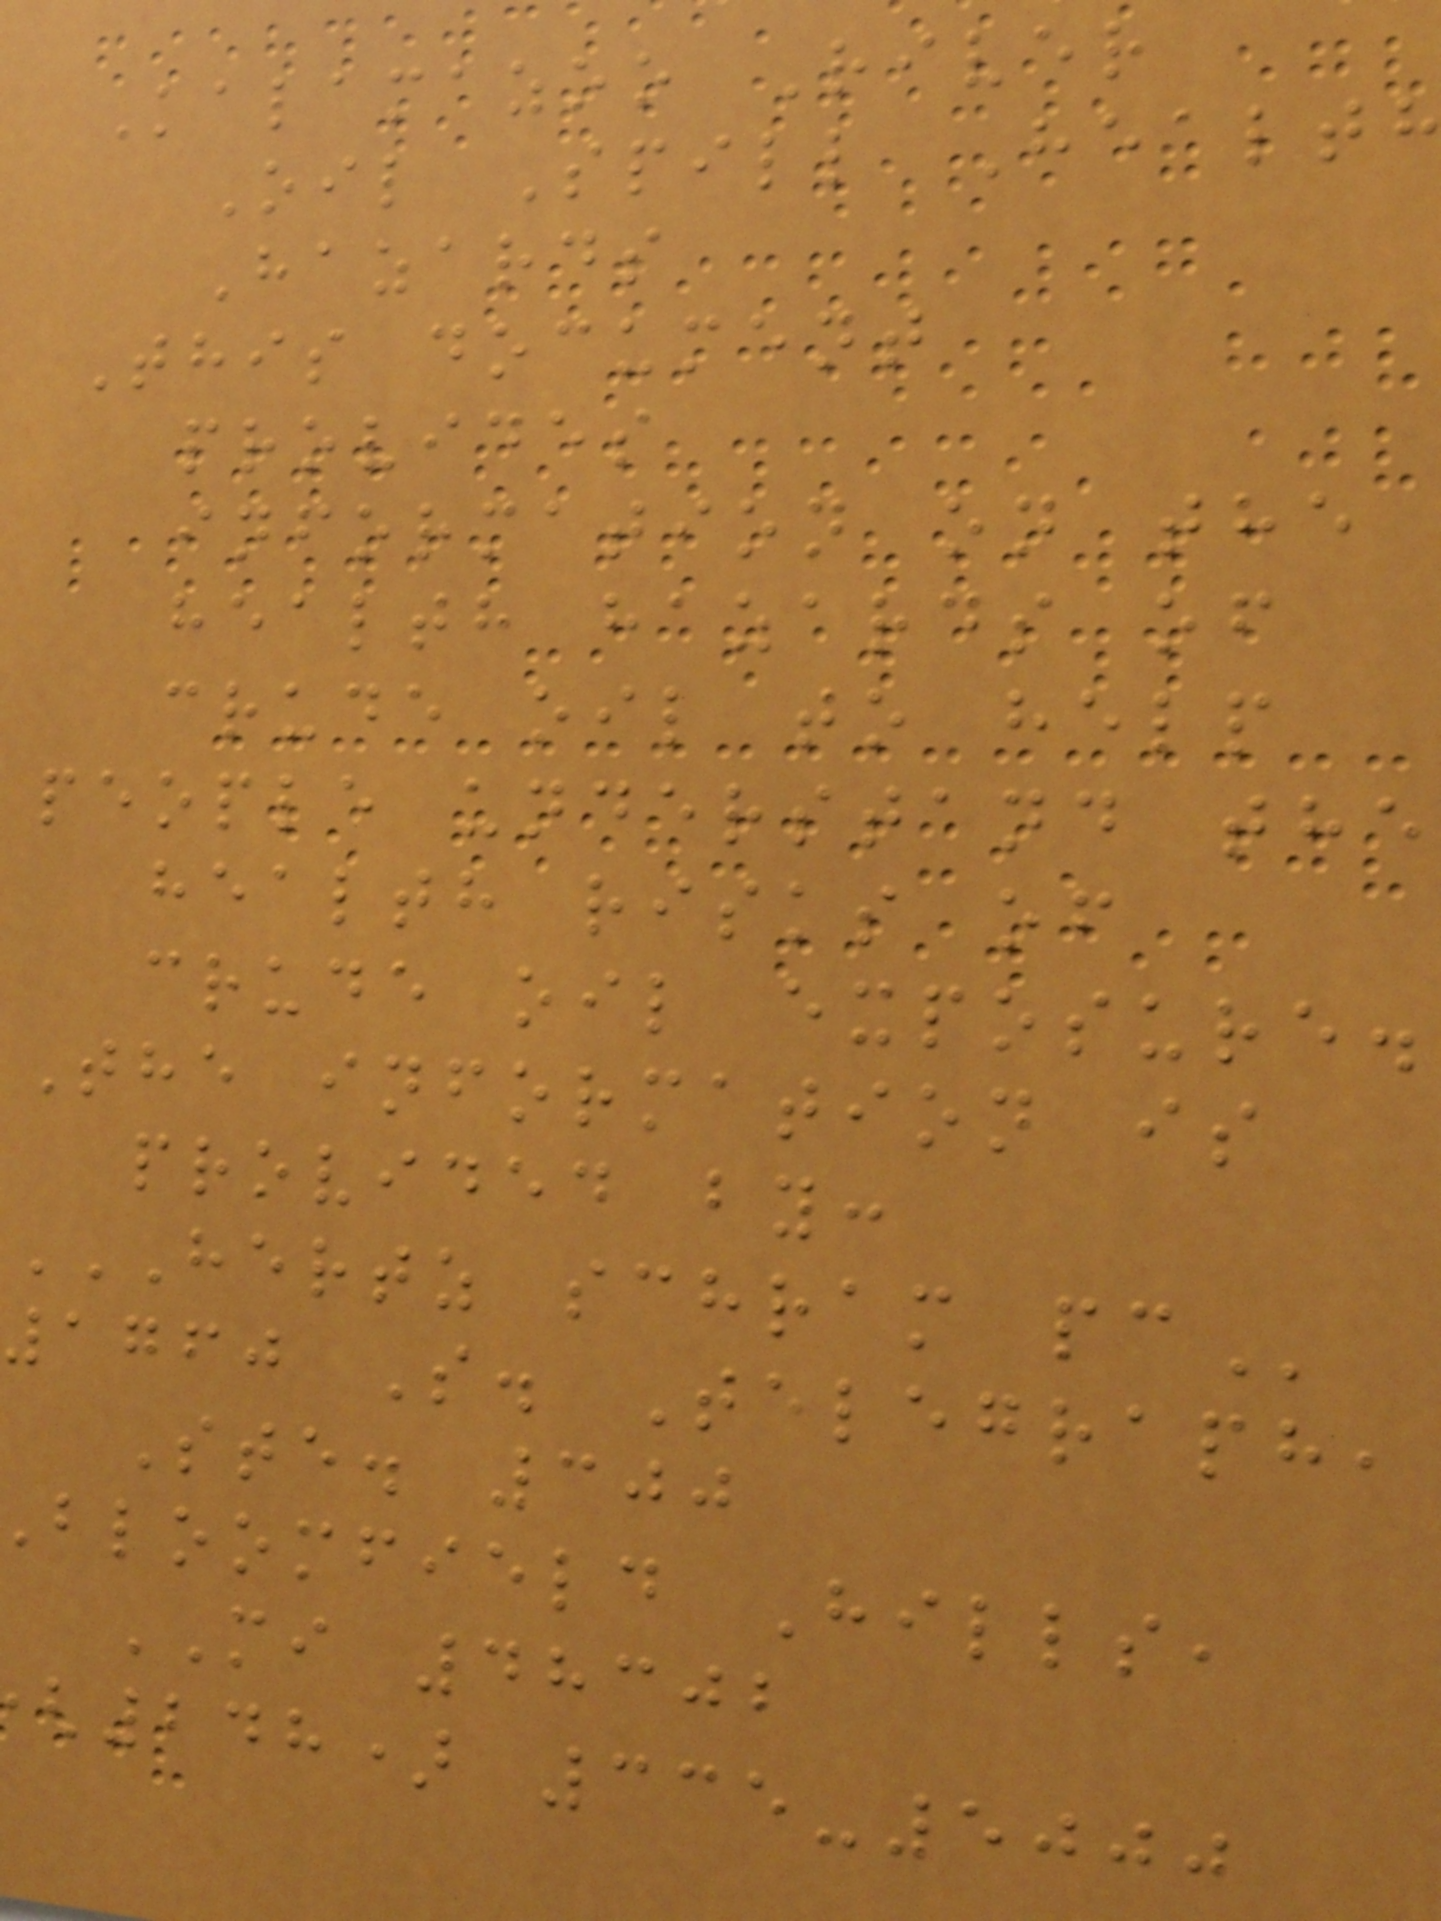Kalamazoo River
Oil Spill Health
Hazards
This document
provides
information on the
health hazards of
crude oil to help
people understand the
health risks of
crude oil exposure.
The information is
provided by:
HERTZ SCHRAM PC
1760 S. Telegraph,
Ste. 300
bloomfield Hills,
MI 48302
248) 335-5000
